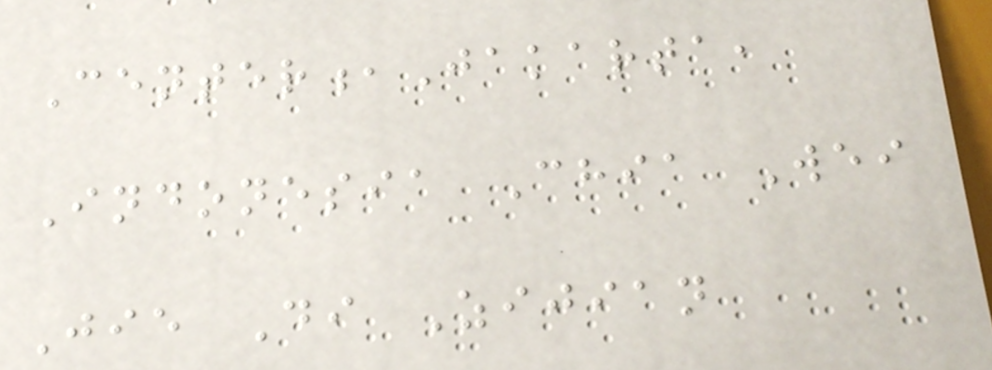Center,Jakarta,
Indonesia Chia Wei
Jie Di Zijian
